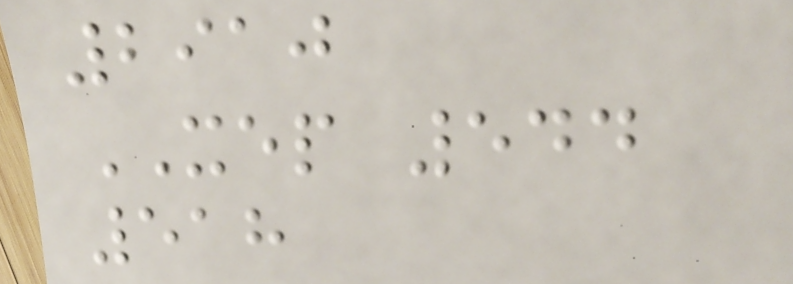2910
XEP 544
518
